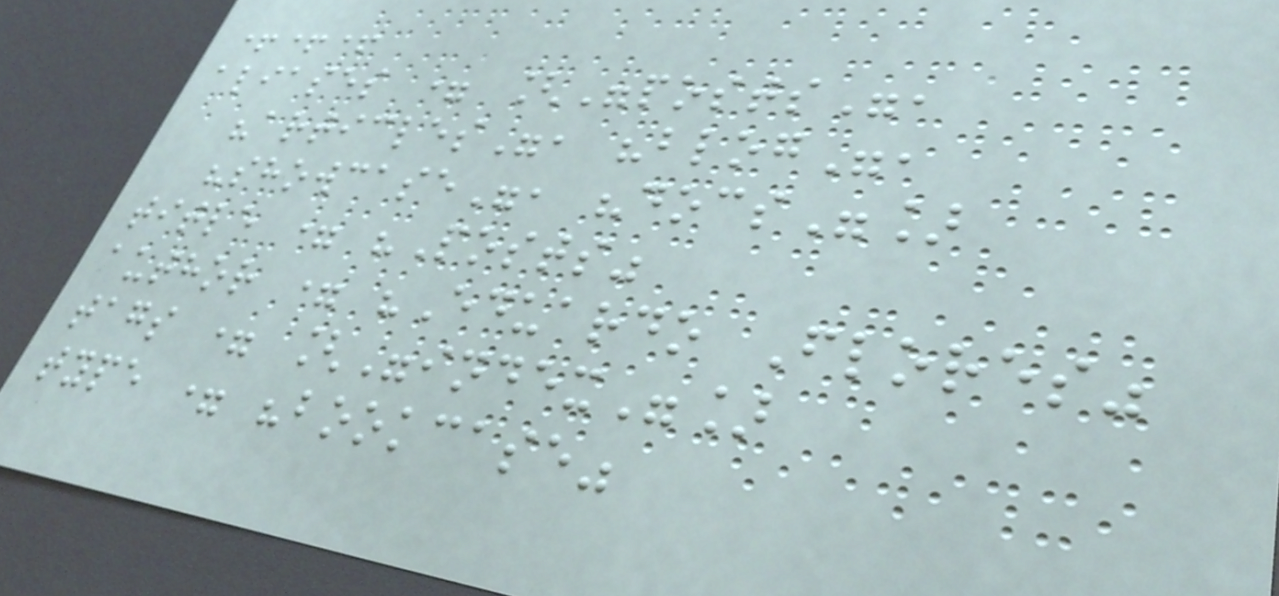+++
aliases = ["posts",
"articles", "blog",
"showcase", "docs"]
title = "Posts"
author = "Eduardo Flores"
tags = ["index"]
type = "bookcase"
